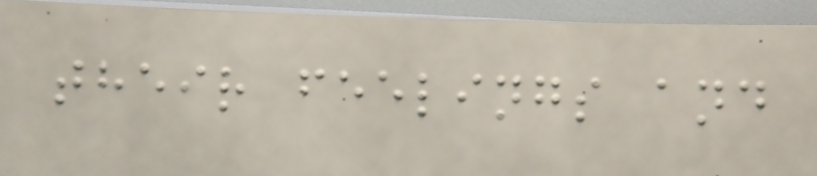their feelings and
